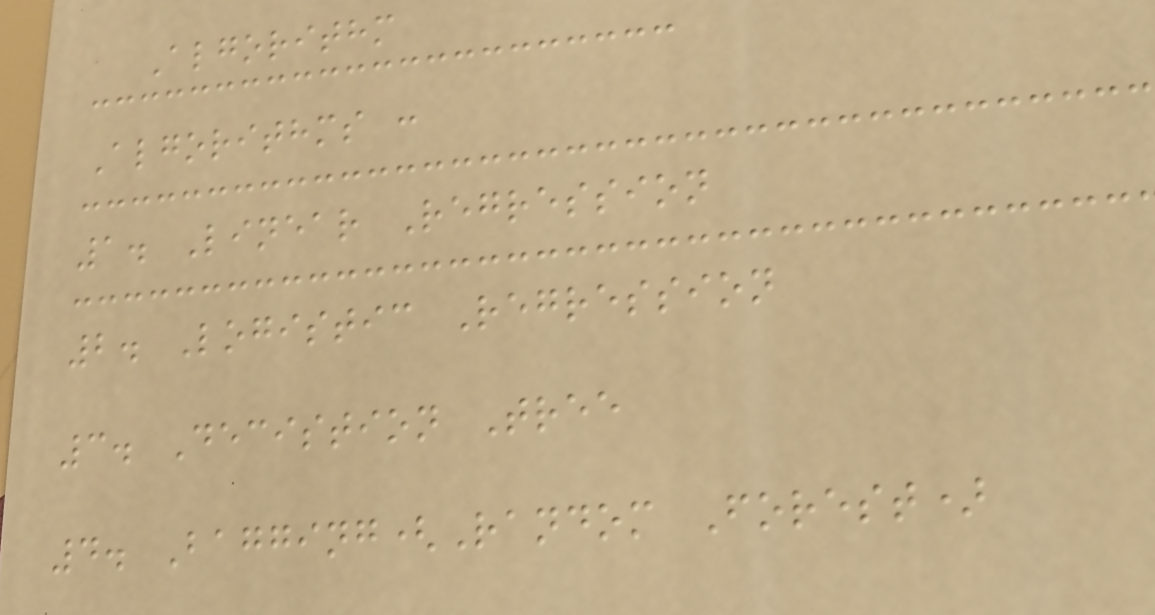Algorithm
Algorithms :
1. Linear Regression
2. Logistic Regression
3. Decistion Tree
4. Bagging(Random Forest)
